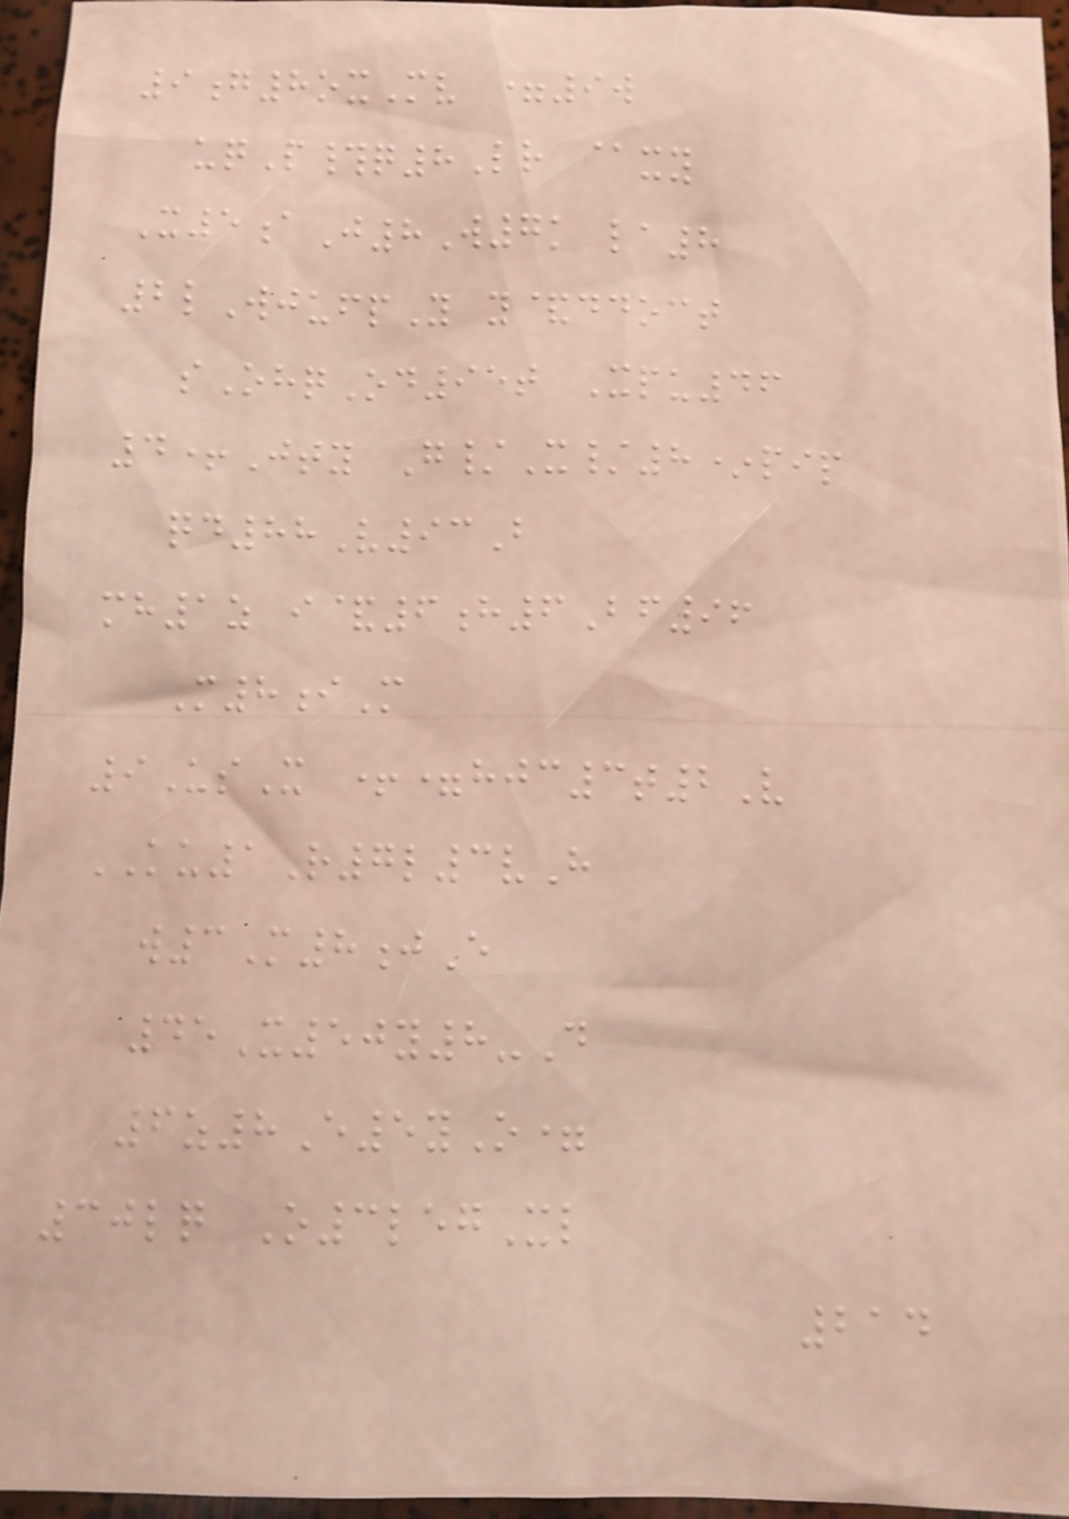9g8oxMv =9w
uqP#q8Lr @xy
X5aJ8W7k la8
2lWjufpY y&ddoct
sOhqOd95t Xpu46
4+Jty G/X/8*pip
qd88V93B
mh1z i&6h6Bf96
M8iM
9UsX +=hjc3t2V
KU1R7l3vH
w3M8jE
45X50y8-D
6z8E5yO=
30lq O3legXl
214
